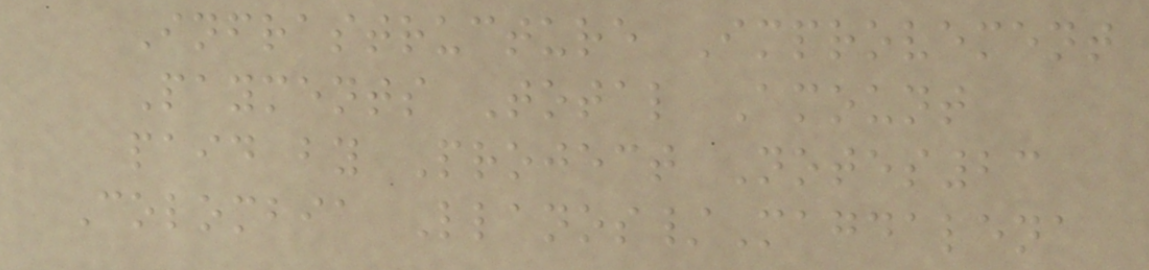Infrastructure Improvement
Payments Total Amount
paid by Project Notes23
Colombia Llanos/Magdalena
